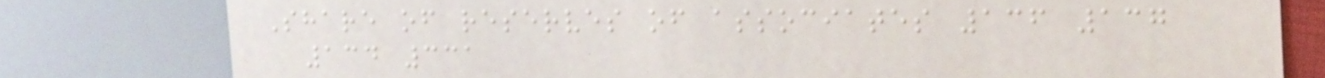Share of reserves of associates 136 137
134 331
